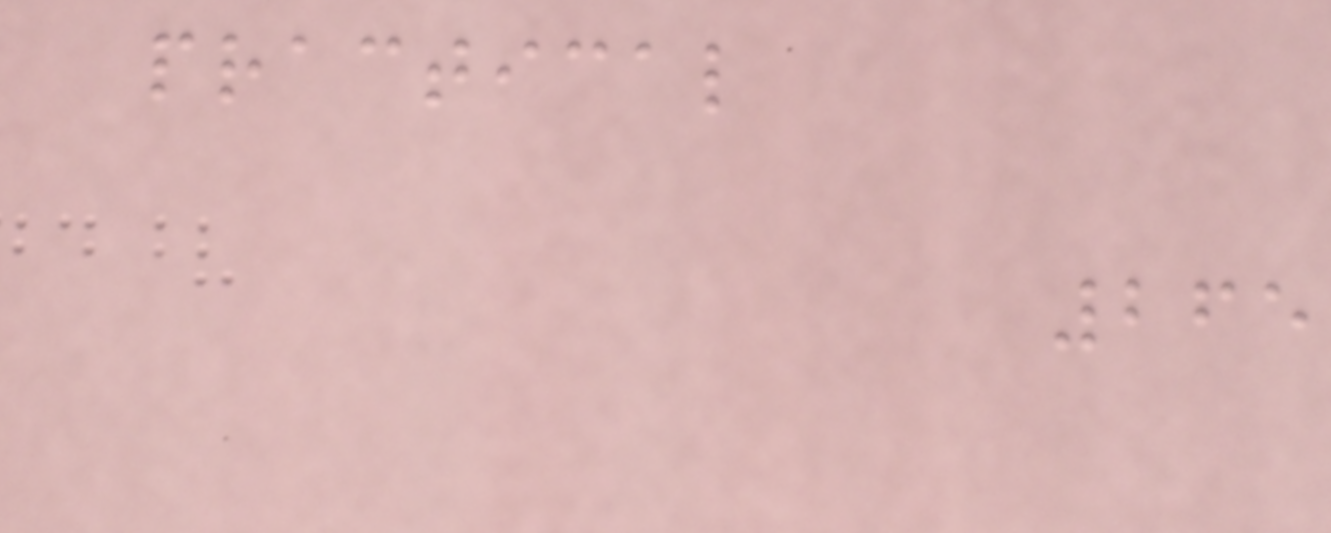practical
265
